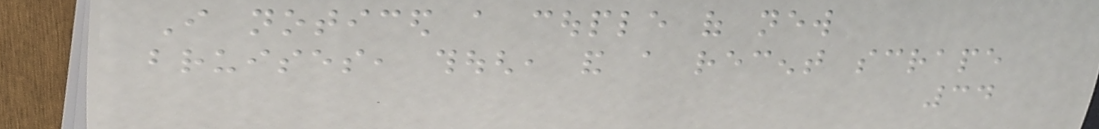I noticed a couple of new
bruises, though, and a recent scrape
34
